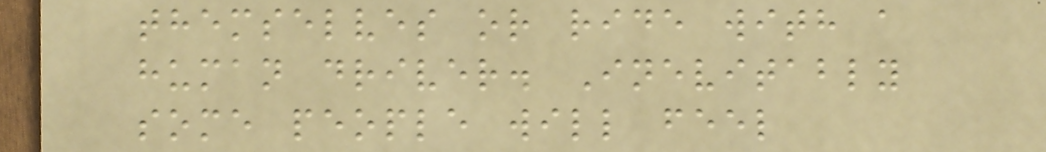themselves or ride with a
human driver. Inevitably
some people will feel
